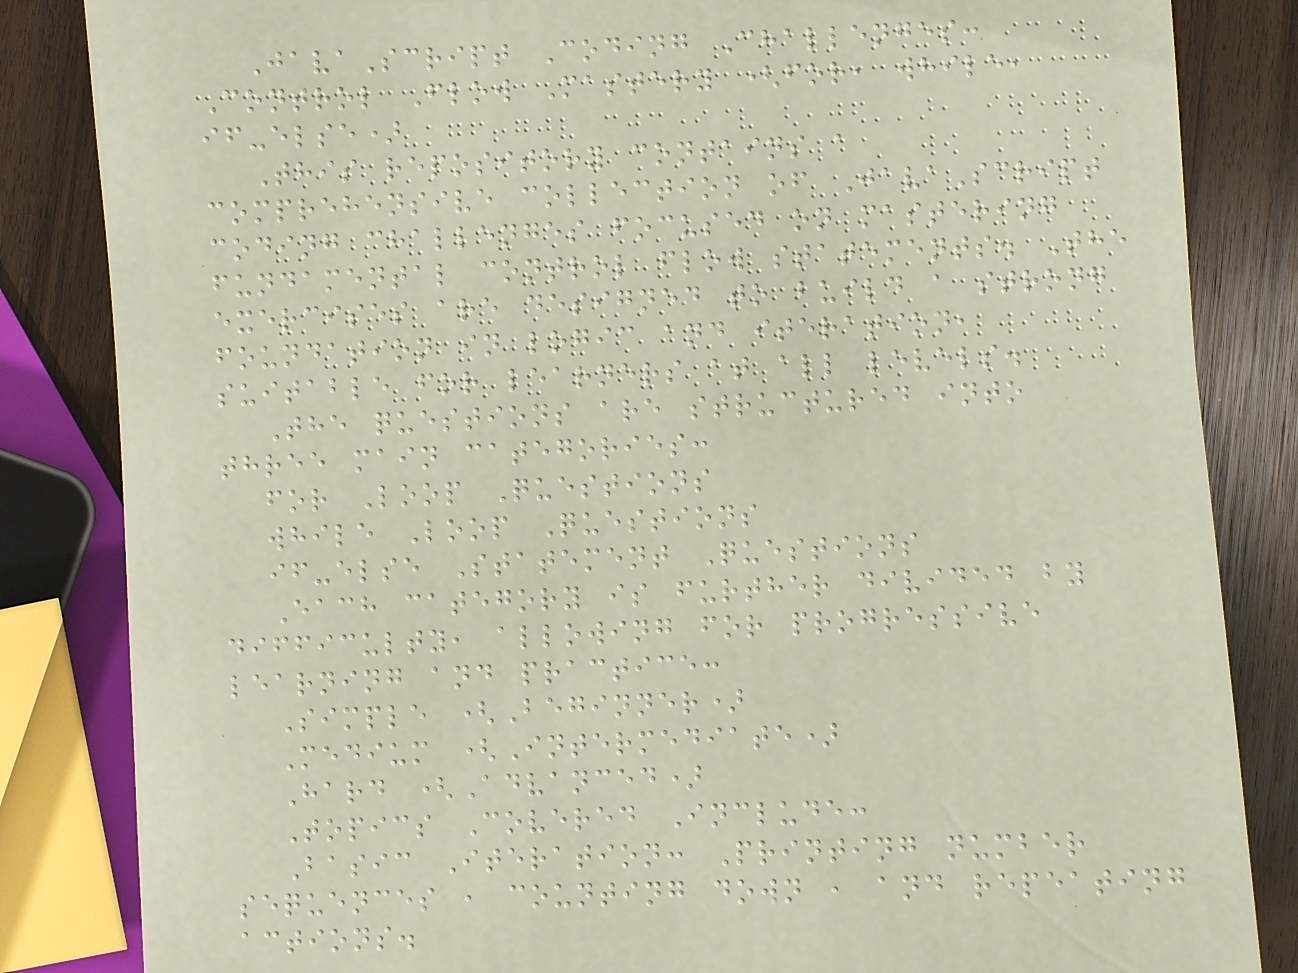JavaScript Coding Challenges:
Control Flow Mastery (for, while,
if-else)
This repository contains a
comprehensive collection of JavaScript
coding challenges focused on mastering
fundamental control flow statements. The
exercises are designed to build a strong
foundation in logic and iteration,
suitable for learners at all levels.
The questions are structured into
three main categories:
for Loop Questions
while Loop Questions
if-else Statement Questions
Each category is further divided by
difficulty, allowing for progressive
learning and practice:
Simple (Beginner)
Medium (Intermediate)
Hard (Advanced)
Topics Covered Include:
Basic Iteration: Printing number
sequences , counting down , and repeating
actions.
